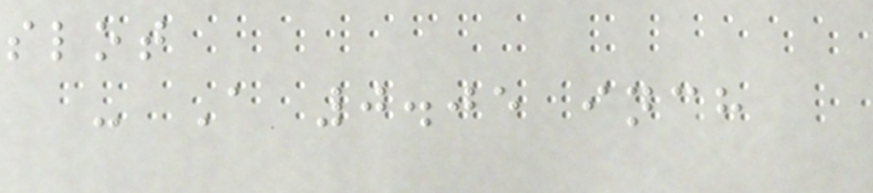slot
- A 0.05 inch
